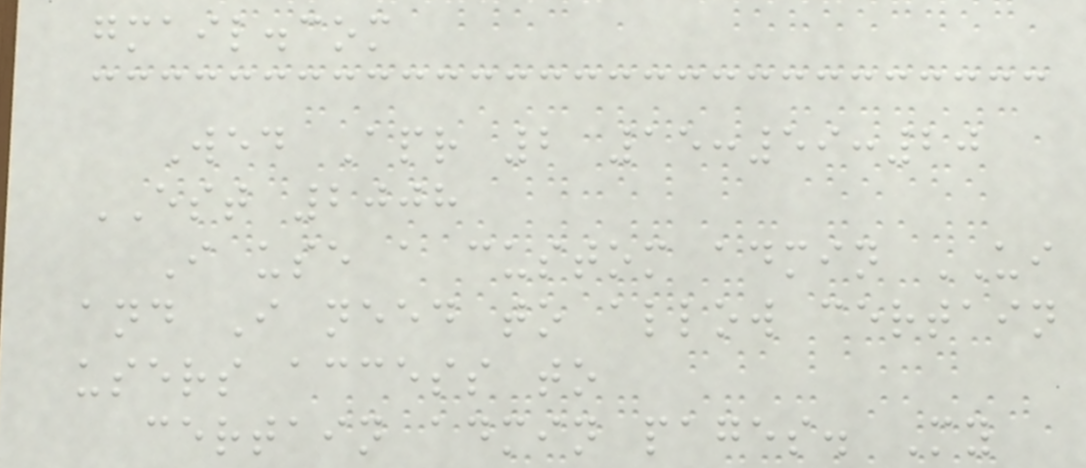gmail.com
Wed Apr 2 15:59:20
EST 2008
I use a custom admin UI
and I need to allow certain
users access to
certain admin pages. My
